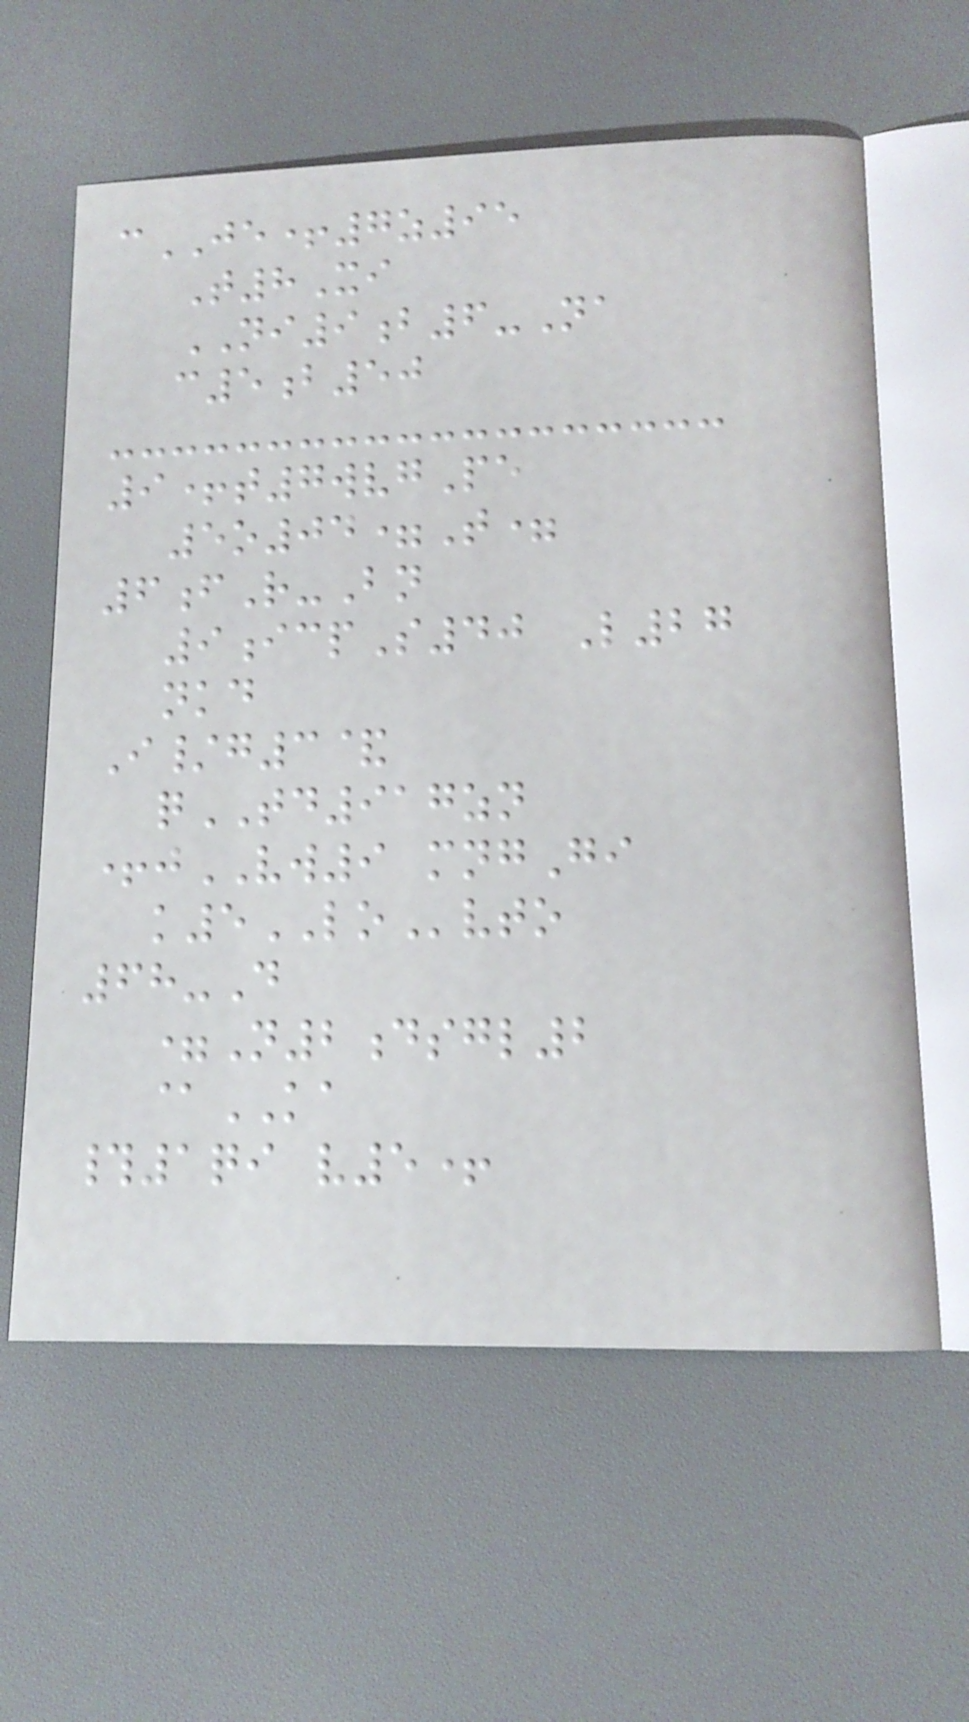cJE+7z95
T8Xi
NI9b6-Na
c5b50
9+t7wvgPe
5o04=T=
6fR-Bn
9icpS40 L27
nkd
I/g3&
qTD917zn
+jVW9 mngGi
k5LOvto
68-D
=N2dsgl2
@KA
#1qi v5+
